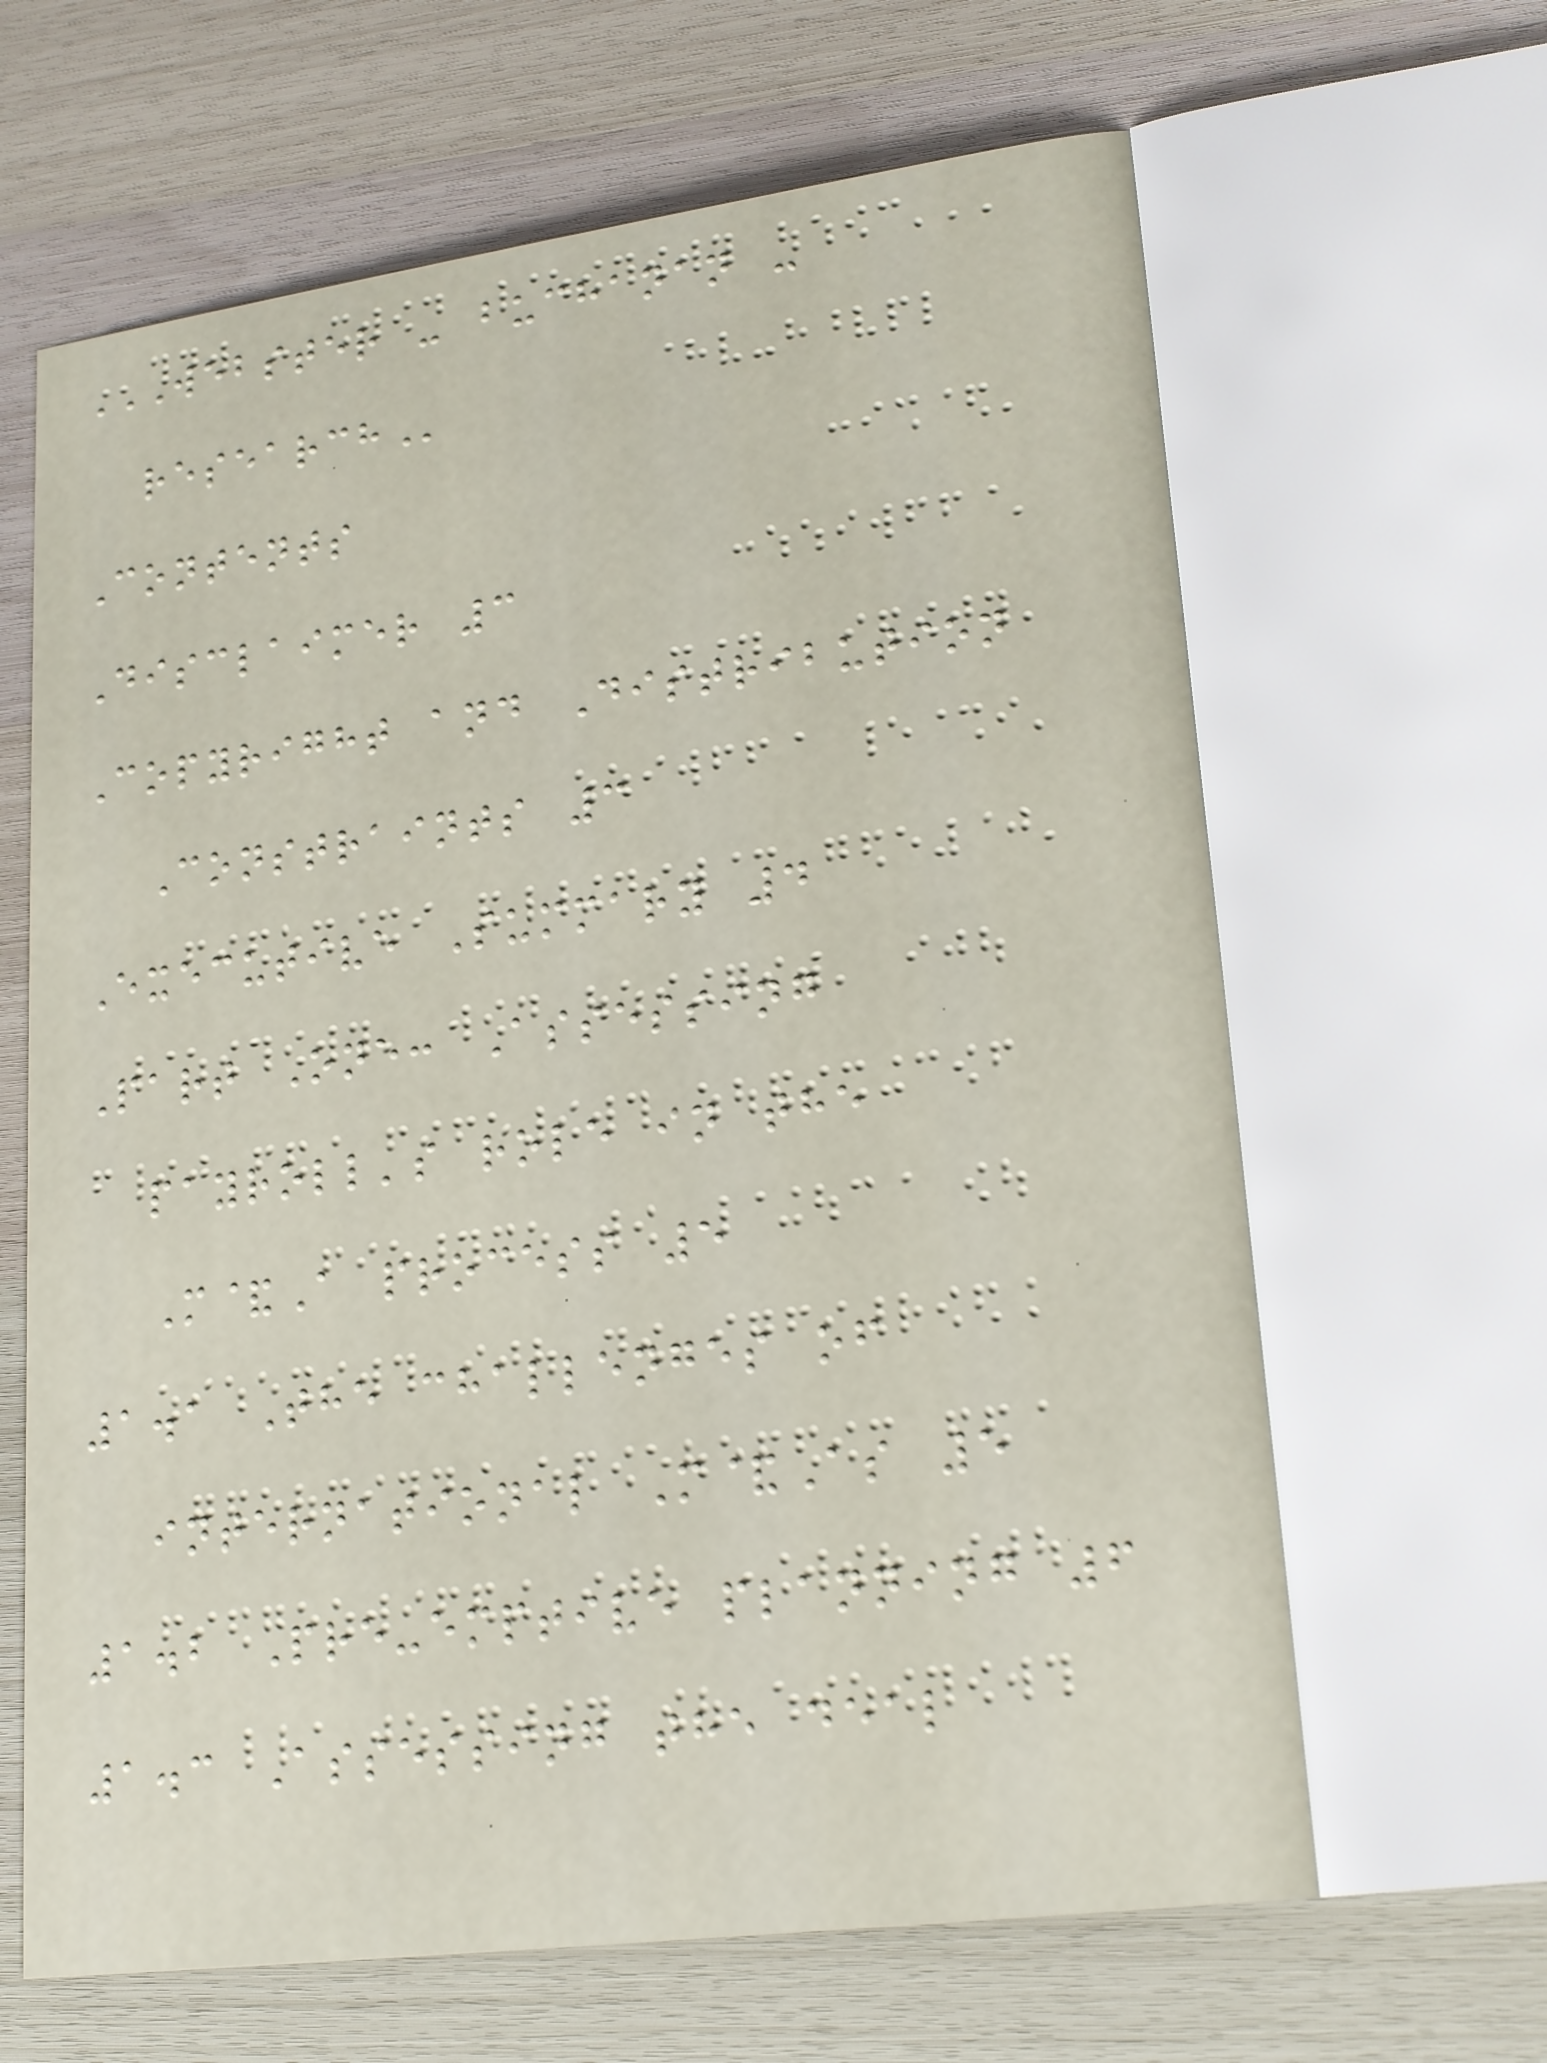WEBSTER - BUCHANAN -
RESEARCH
Contents
Disclaimer 3
Copyright and Distribution
Constraints 3
Executive Summary 4
Part One: Assessing
payroll's role in the
M&A process 5
1.1 The challenges of
international M&As 5
1.2 Pre-emptive planning 6
1.3 Assessing the deal
